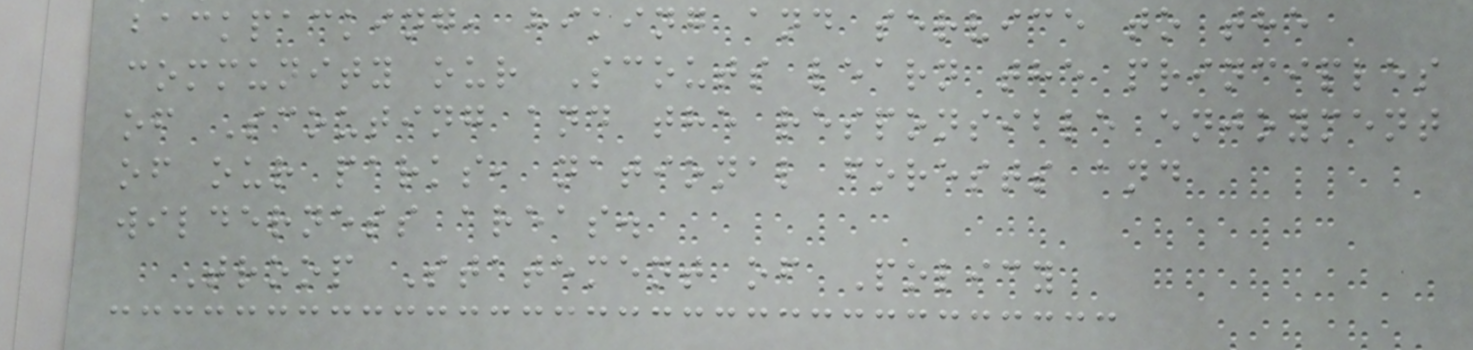backpacking, hiking and service to the
community our Scouts learn the principles
of Scouting and the responsible enjoyment
of our parks, national forests and
wilderness areas.
Troop Statement of Policy
